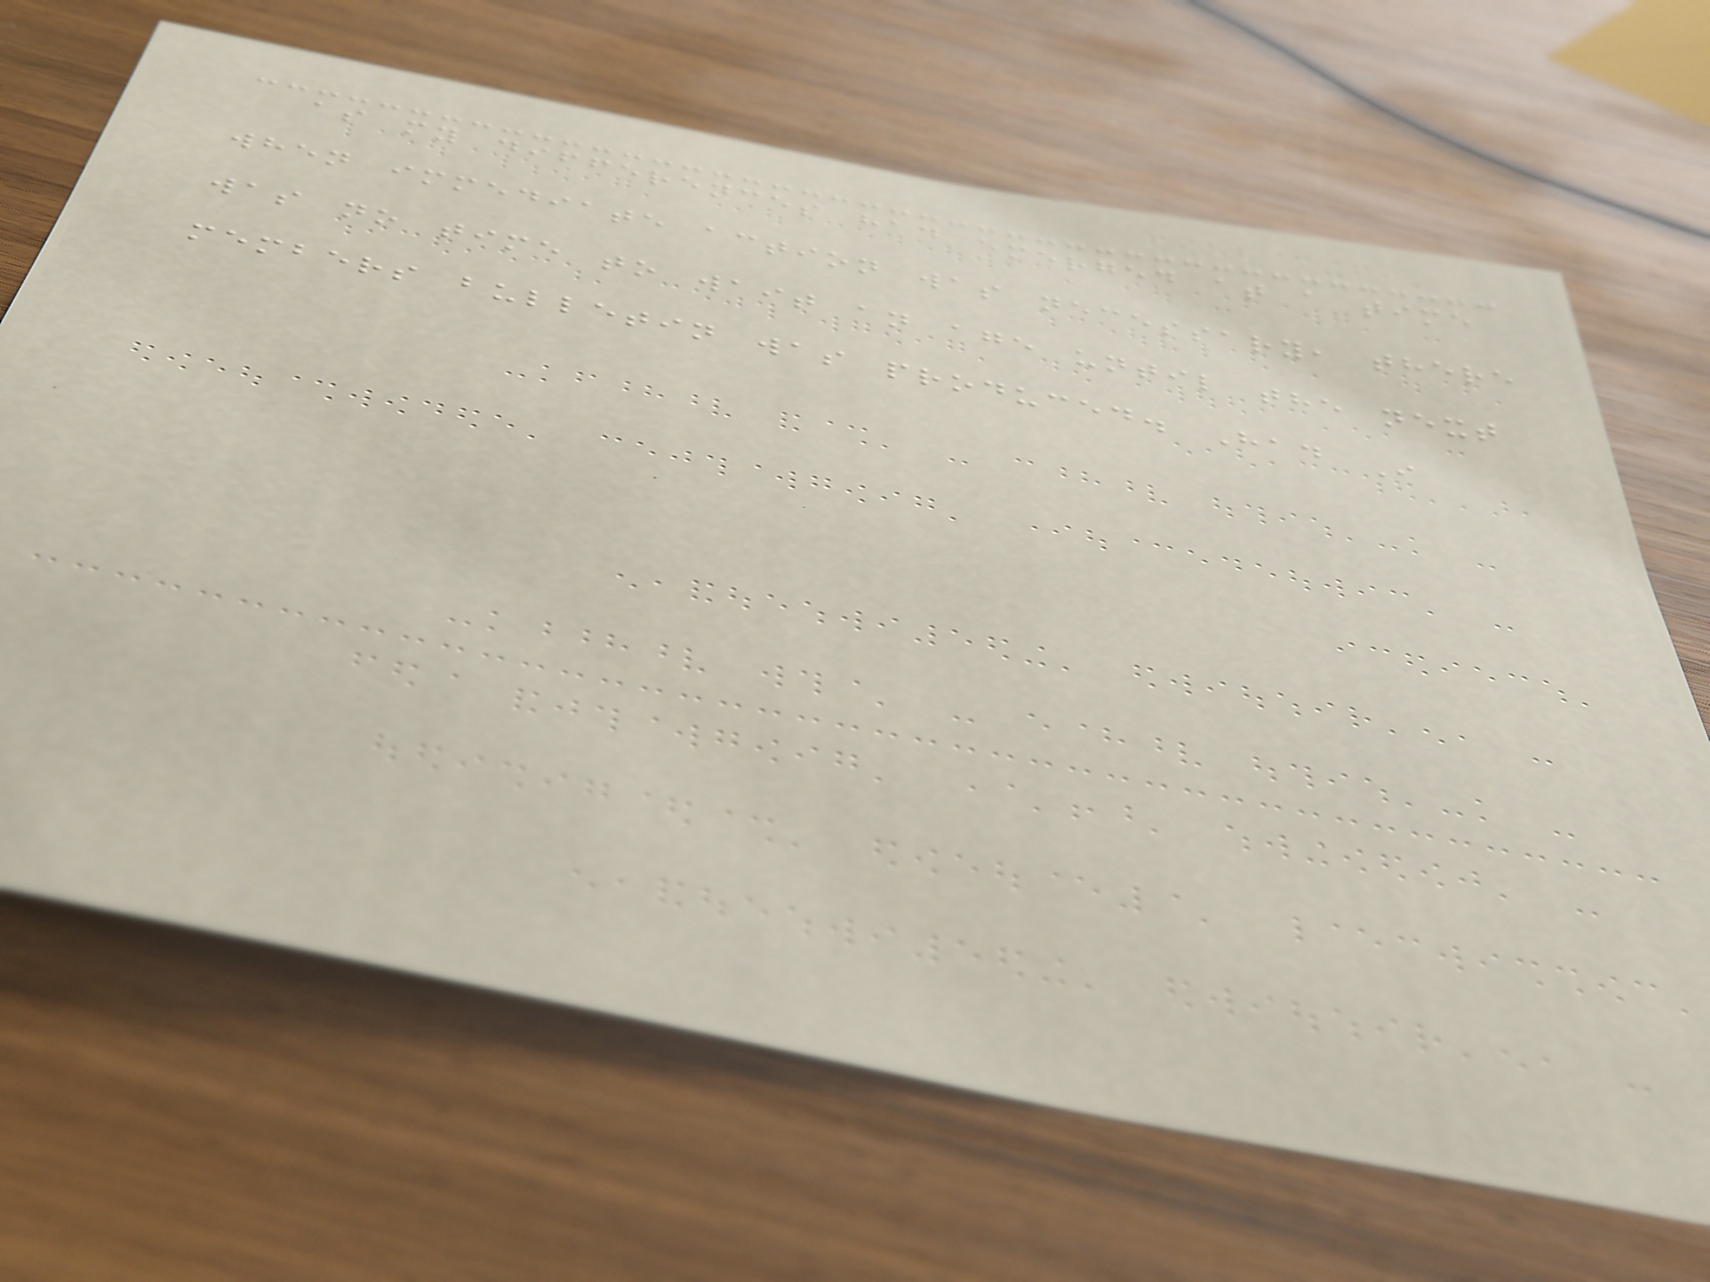as my differences had emerged at a time
when immediate action was necessary, there
was no time to wait an age until the next
members bulletin was produced. Had I
